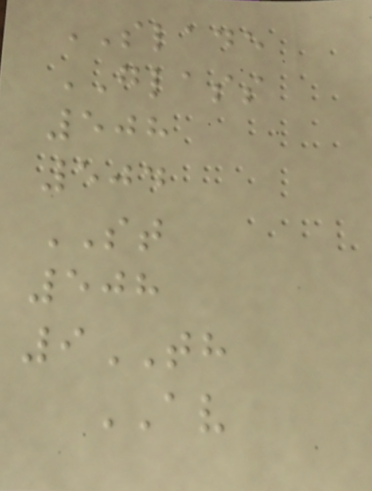SLADE
GLASS
508
504
ST
508
9TH
AV
